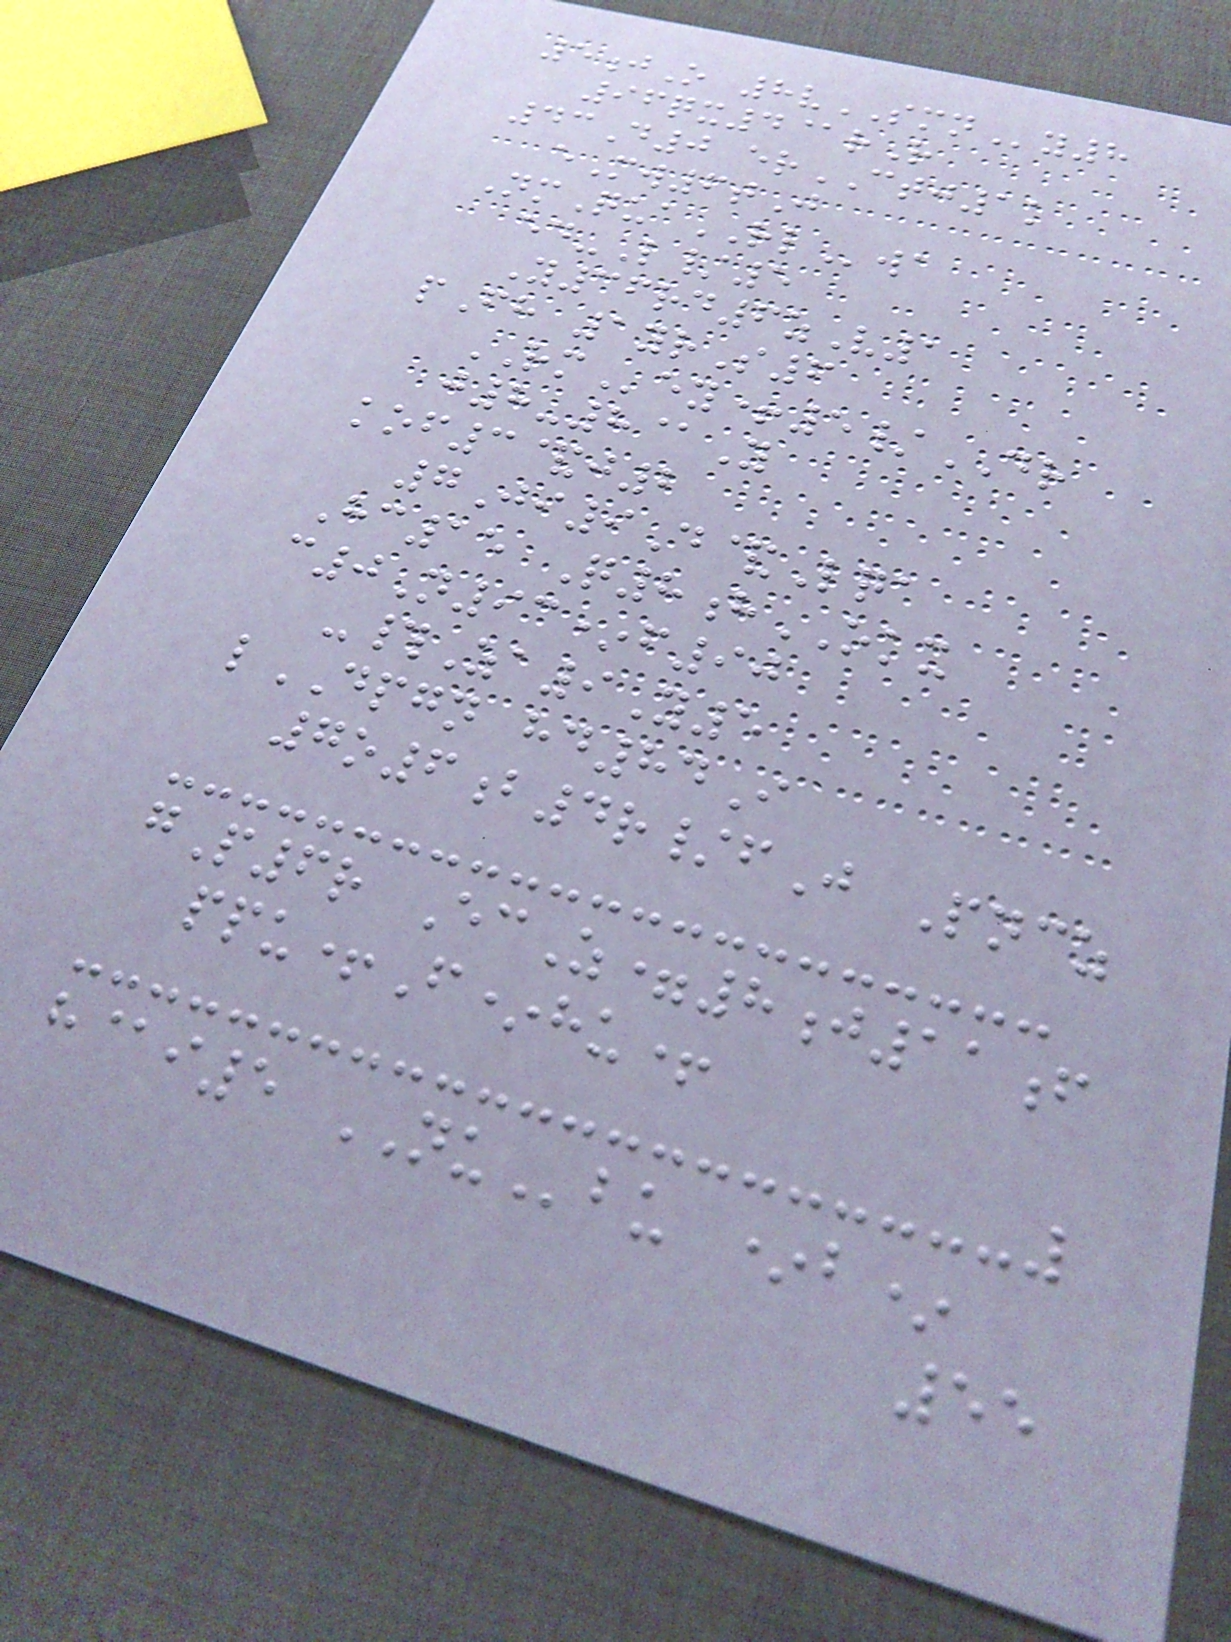5jO 8vSMNy8
96qx4@rR
43D0 erCTJ1k
eMw6tJ
NmQuaRLwa
ed-L/5
Y36rd6zV1
pFh 1yrS6
RMey+5/DR
j8-8@Y
kof3&j2
7Ji9D&Lqa
Hc15 Q8hOKX
c0N93*f90
-#Za9Y5
lDPGN hd84I
7o6b4r/fJ Pncz
gP6r EcZ=8j11f
ppu+F*hu+
h@i5 NUbu *b*
55
